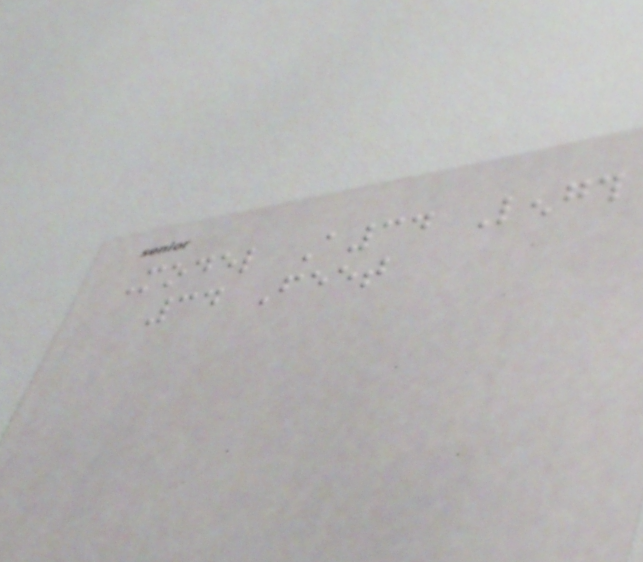Model A34 Length
34 Feet
